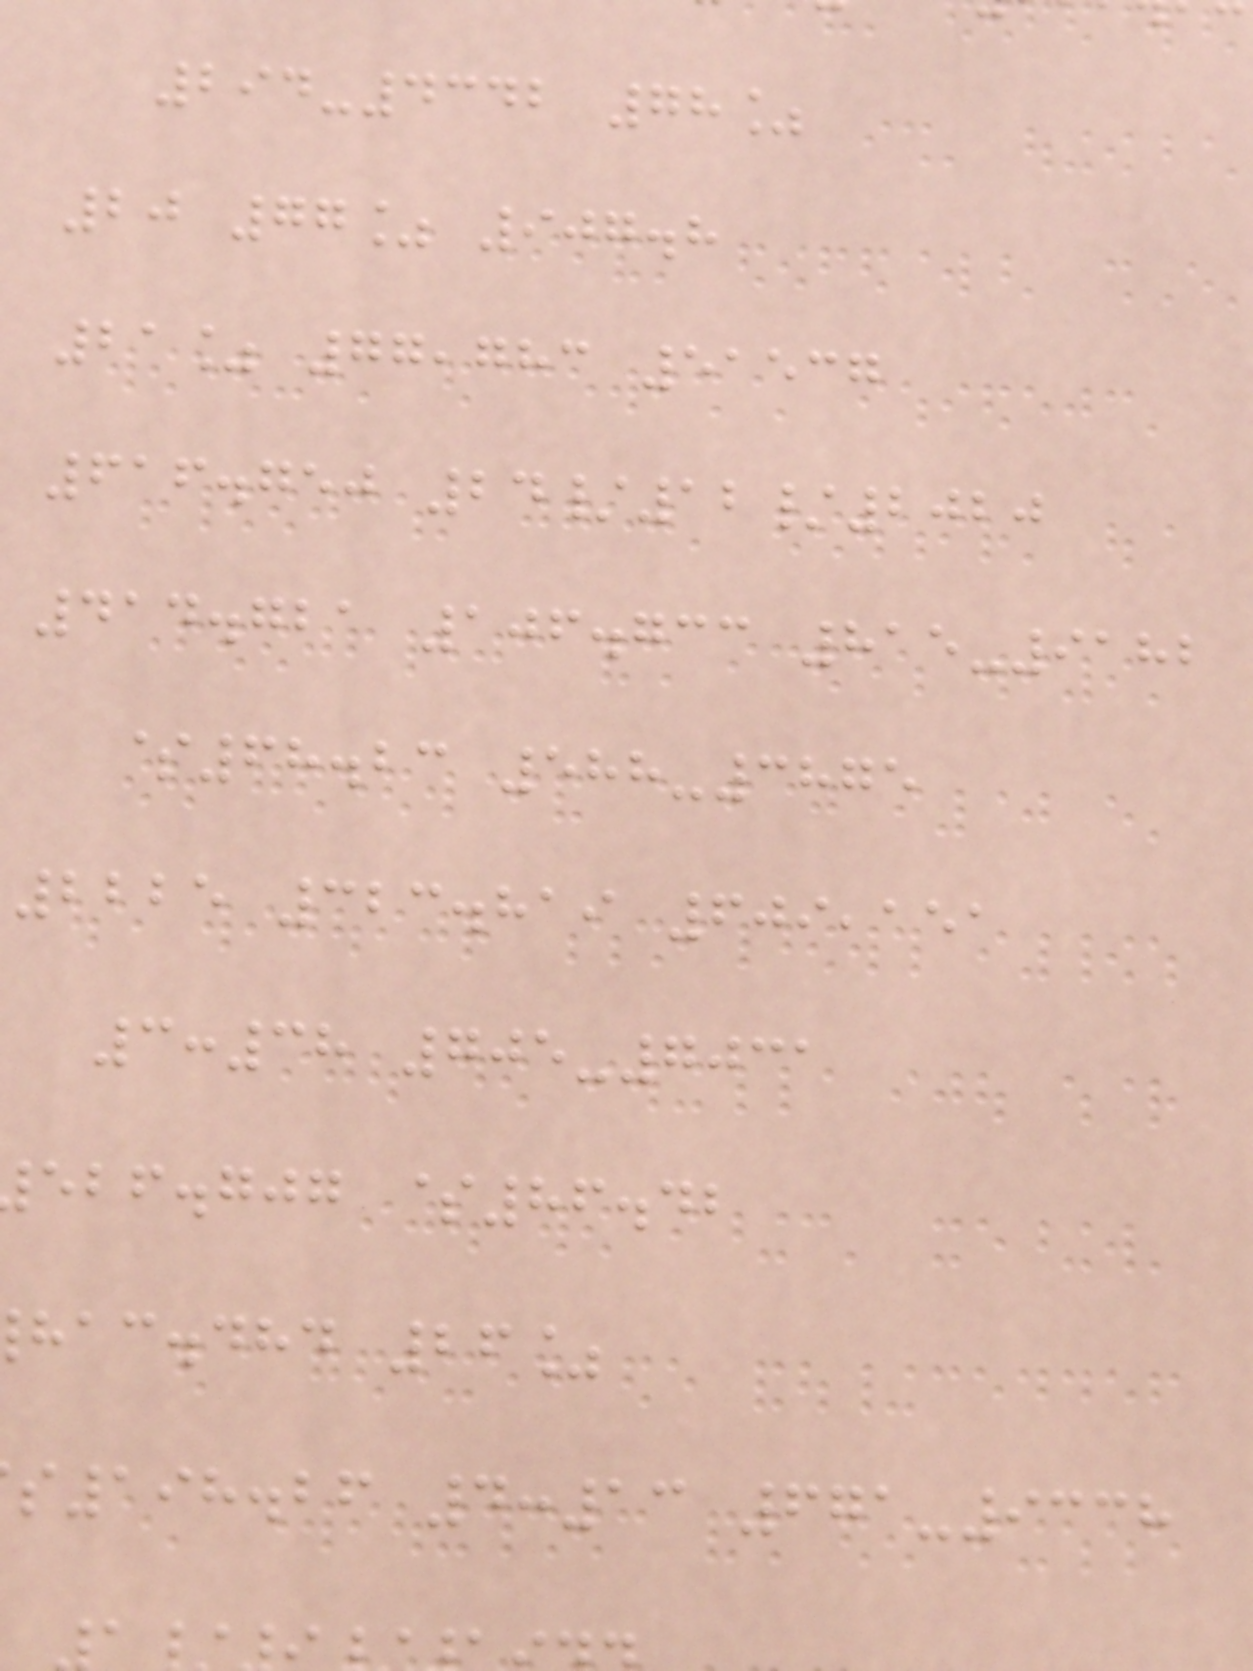294-4342 78%
20 77% 907.8
21% 77,783 51537
616.750 24/12/2020
414.721 106.733 815-9182
$68.23 588-3875
2225 323.819 609,151
3:38 705-7031
ebf.gjg $86.42
hac.dhd 26%
198.26 4:13 671-9338
